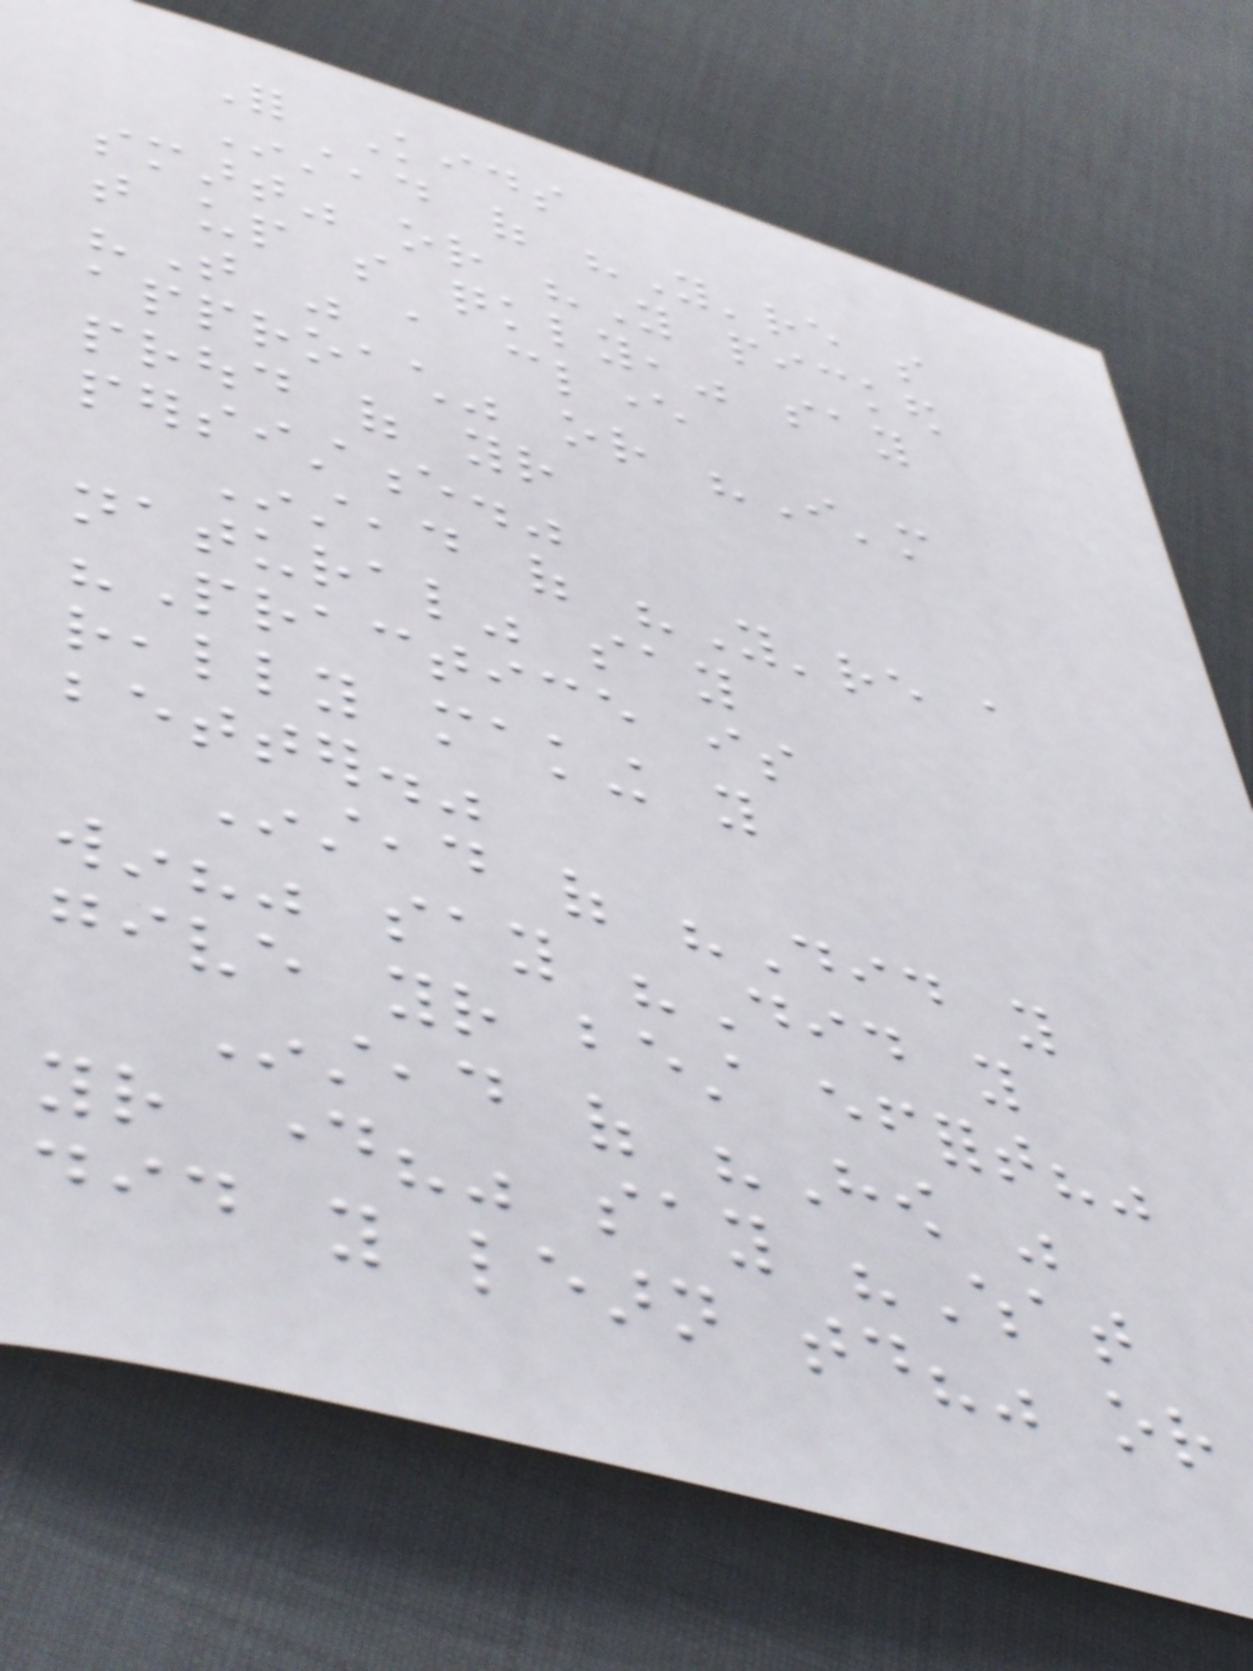For Kids
Instead of "You're so
smart" or "You picked
that up so quickly," say
"That was a clever
approach" or "I'm
proud of your
persistence."
Instead of "You're a
natural" say
"Practice is
really making you
better."
Instead of "Did you
win?" say "Did you
give your best effort?"
Instead of "How was
your day?" say "What
did you learn today?" or
